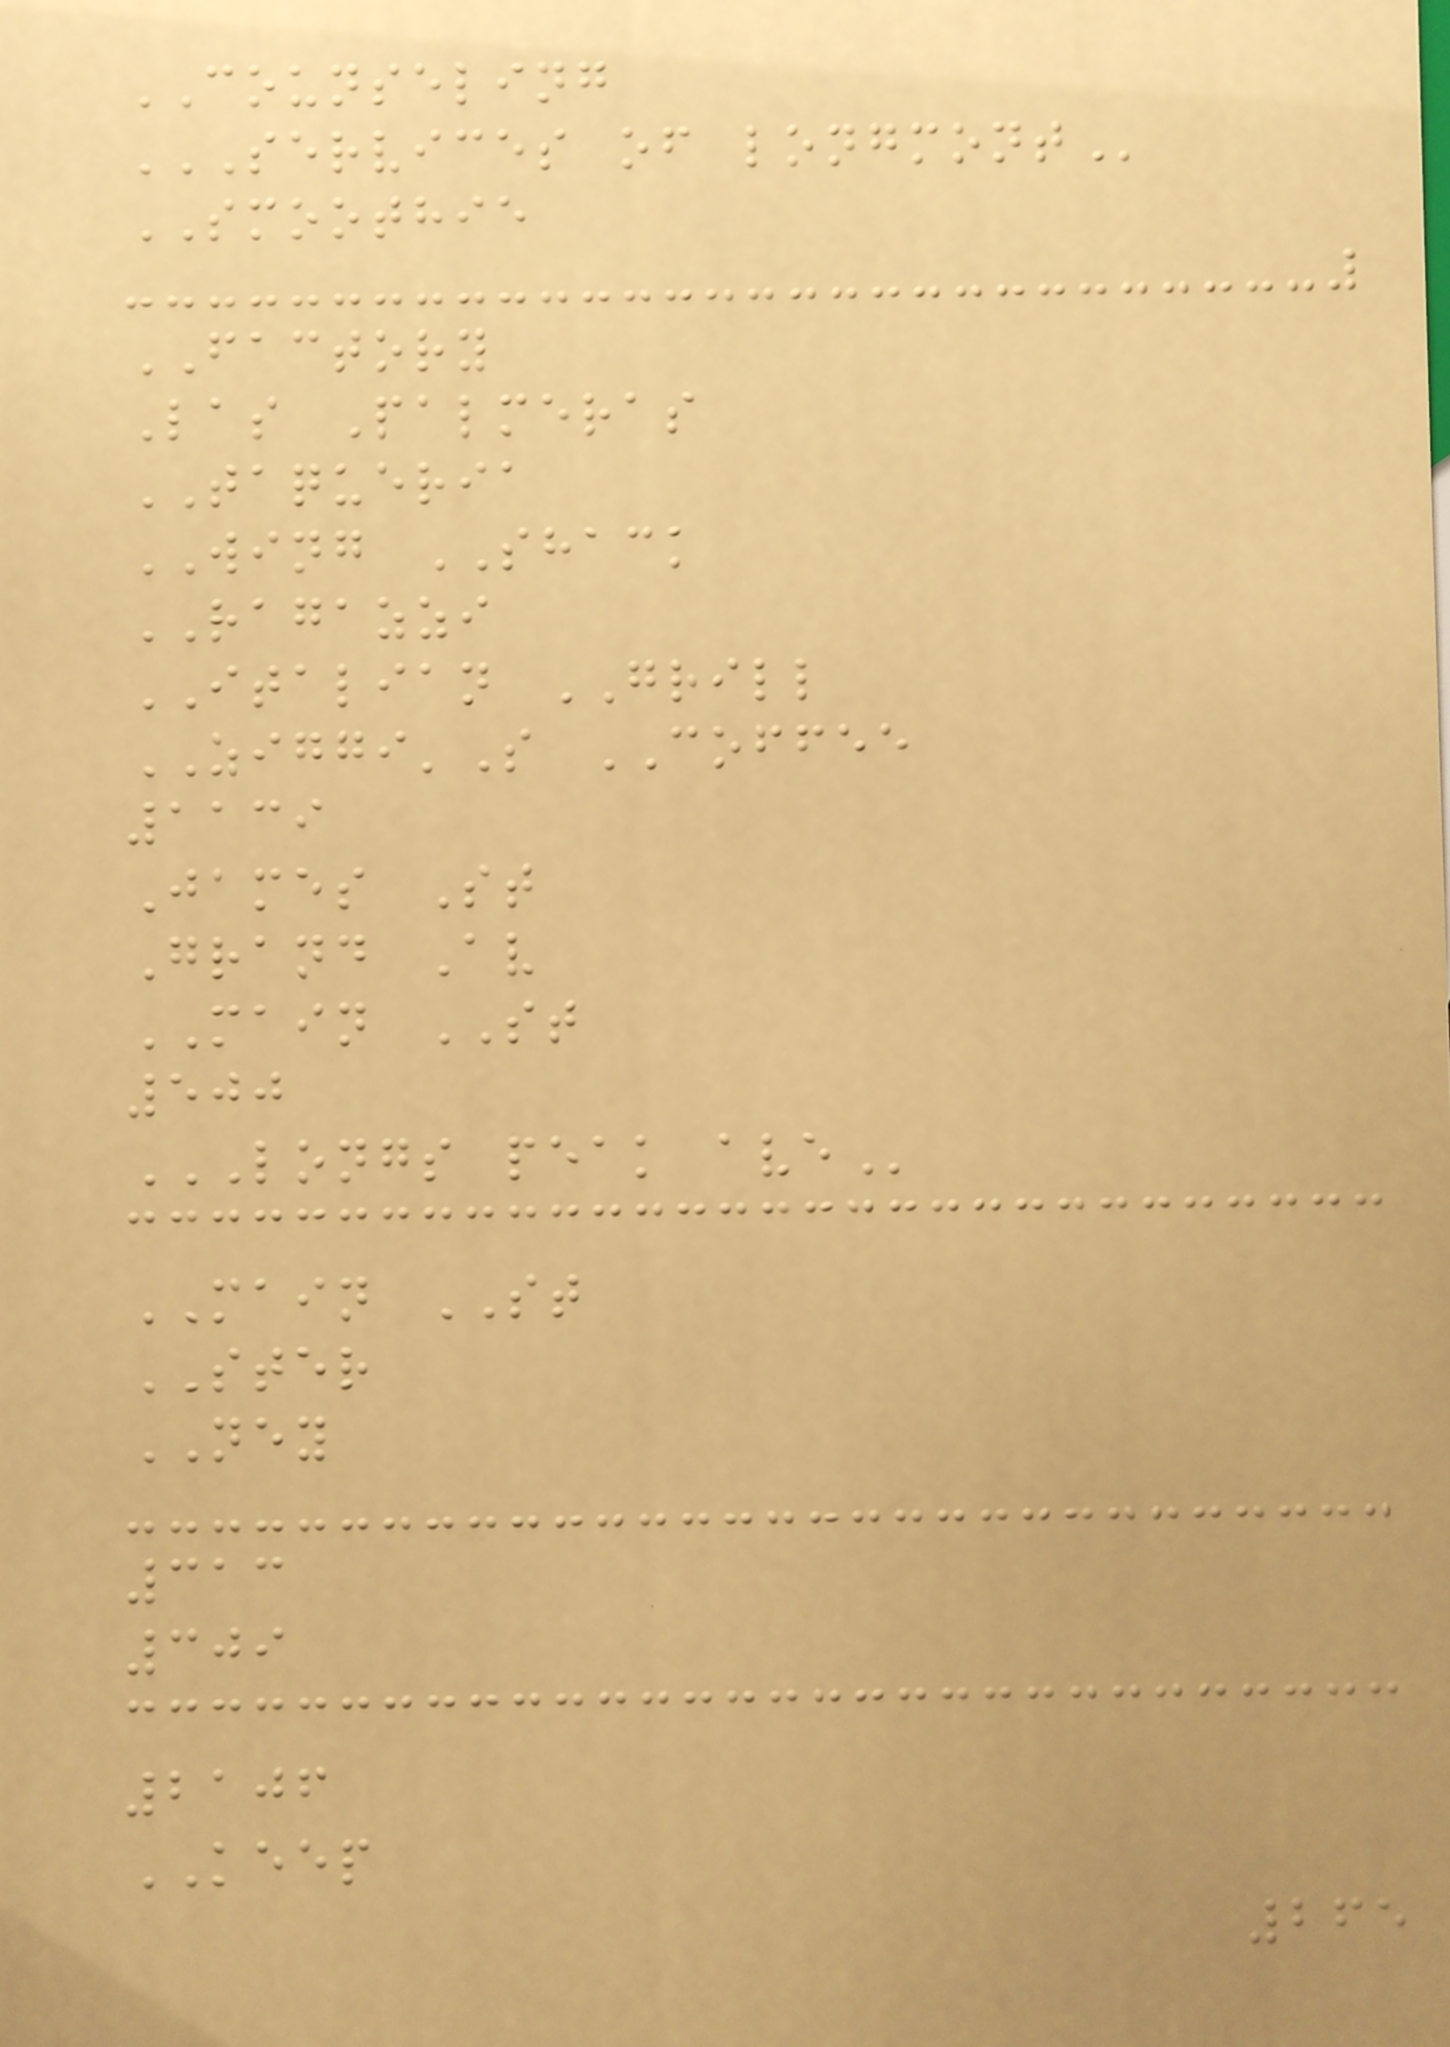COUNSELING
SERVICES OF LONGMONT
SMOOTHIE
FACTORY
Las Palmeras
TAQUERIA
WING SHACK
RAGAZZI
ITALIAN GRILL
ZIGGI'S COFFEE
1139
James St
Grand Av
MAIN ST
500
LONGS PEAK AVE
MAIN ST
STER
NEY
313
309
2106
KEEP
265
